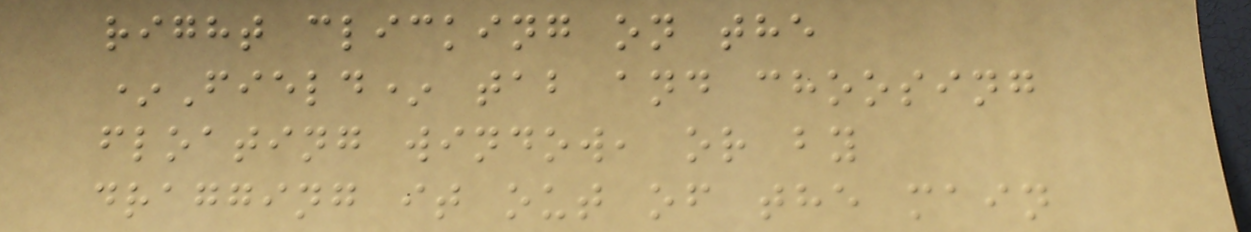right clicking on the
*Field* tab and choosing
floating window, or by
dragging it out of the main
